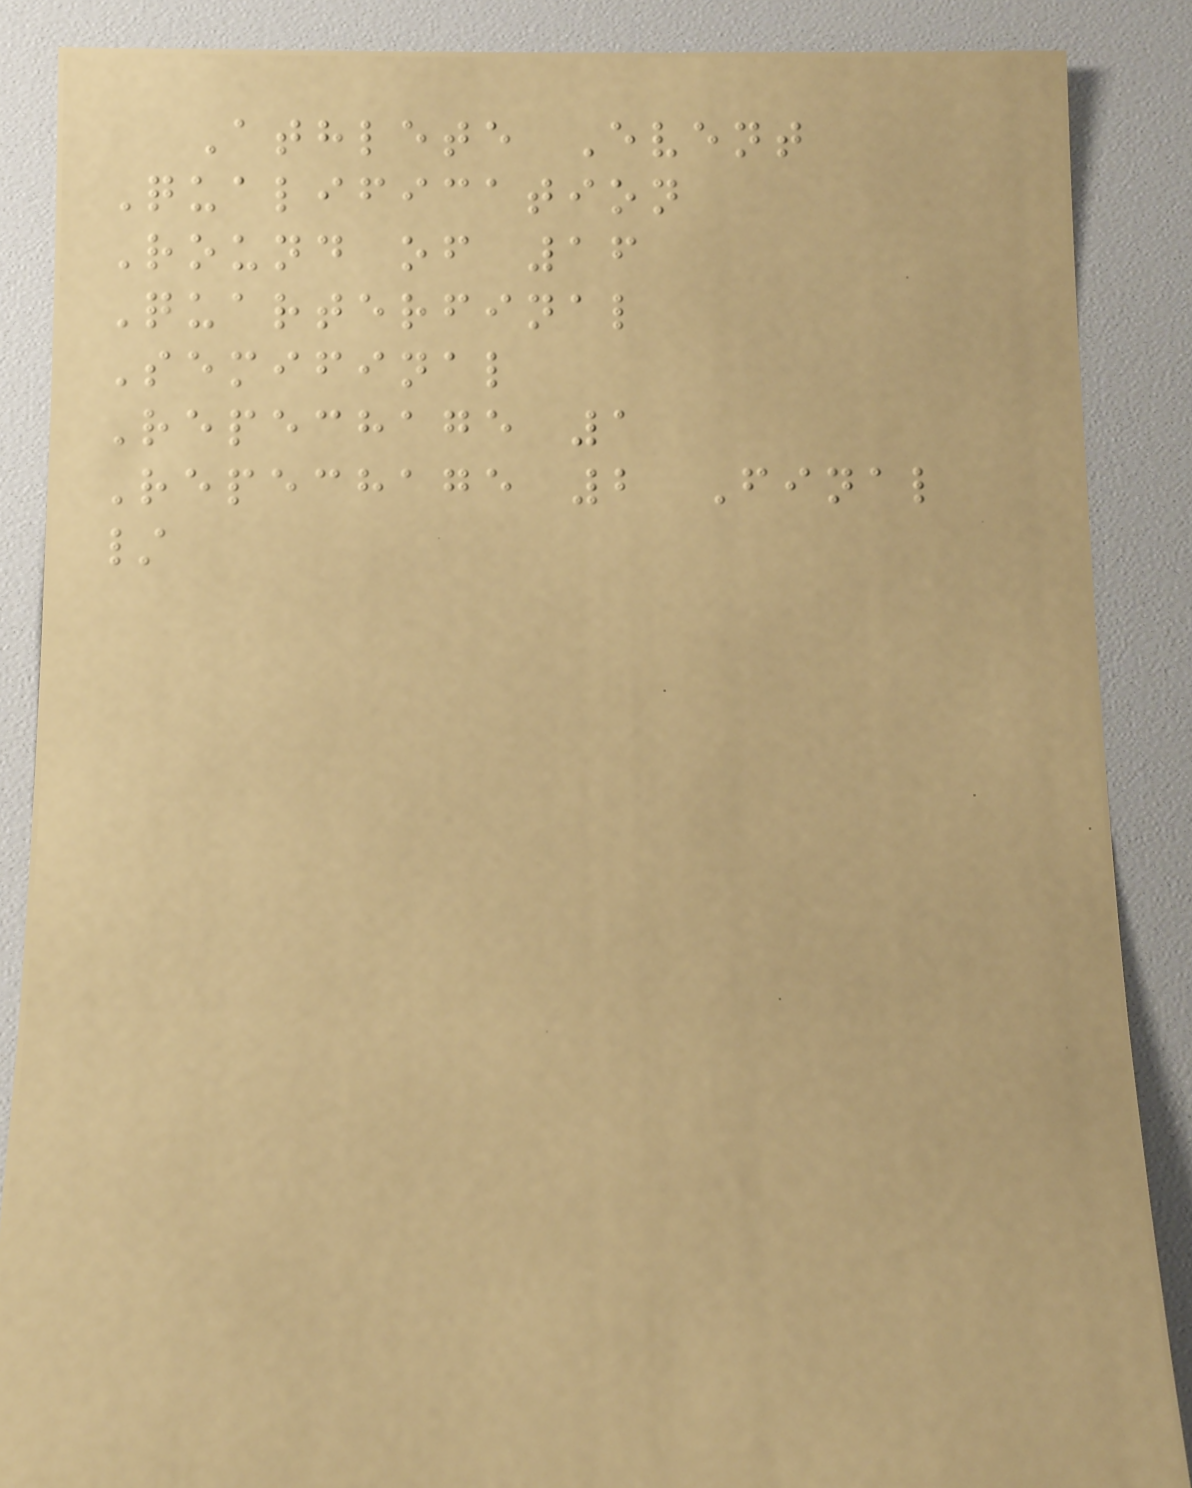Athlete Event
Qualification
Round of 16
Quarterfinal
Semifinal
Repechage 1
Repechage 2 Final
/
